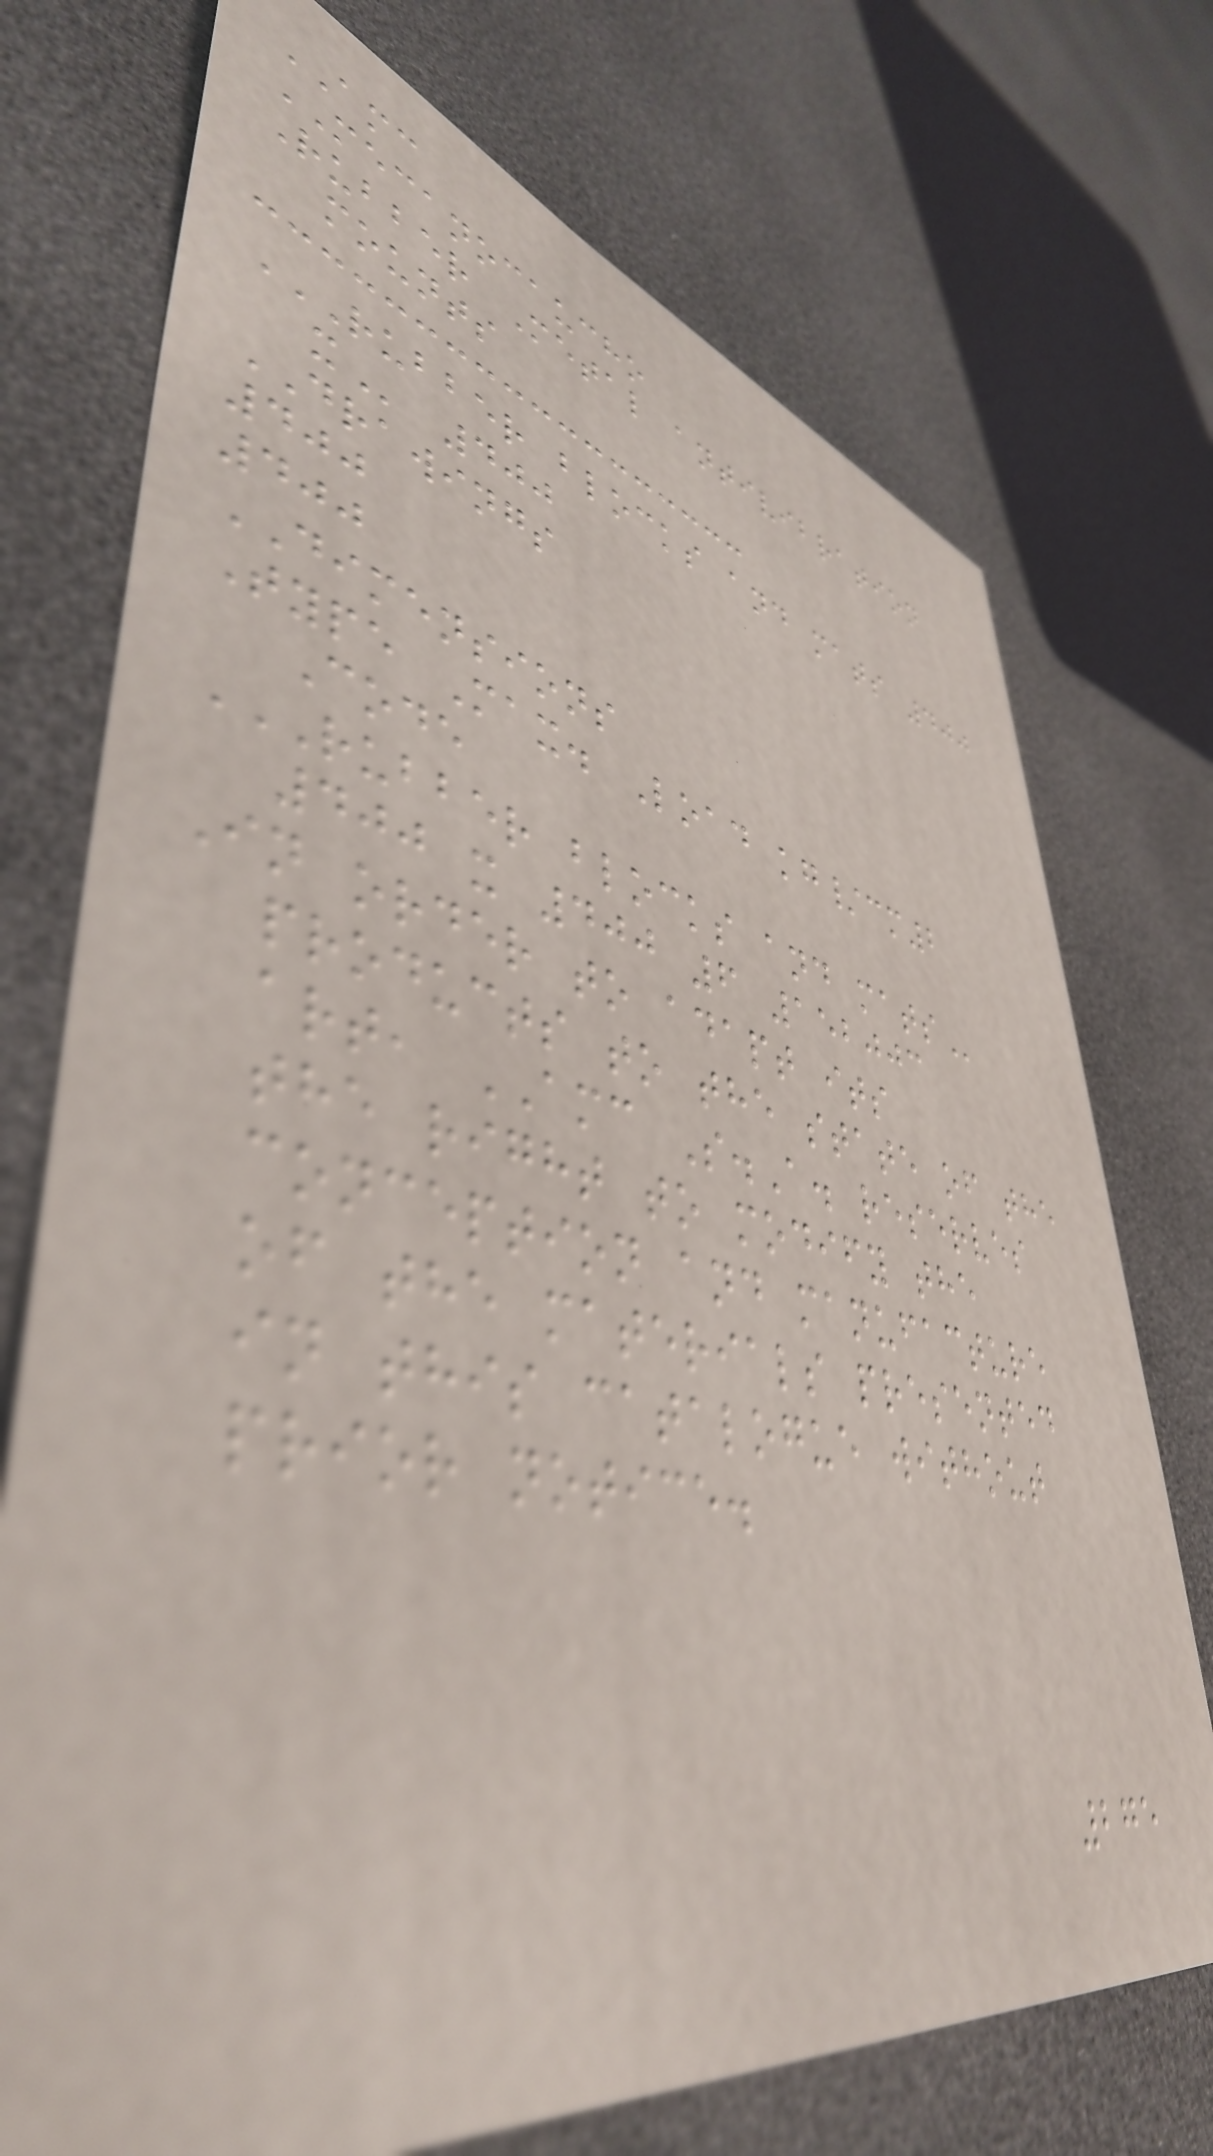AMC
MECANOCAUCHO
Rubber Metal antivibration
mounts
RUBBER BLOCKS AND MATS 400
X 400
DRAWINGS
400
400
DIMENSIONS
Type Max. Load kg/cm2
Code
RUBBER BLOCKS AND MATS
400 x 400 6 152003
In order to adapt its
products to the state of the
art, AMC S.A. reserves
the right to modify the
conception and manufacture
of the materials presented
in this catalogue without
prior notice.
275
